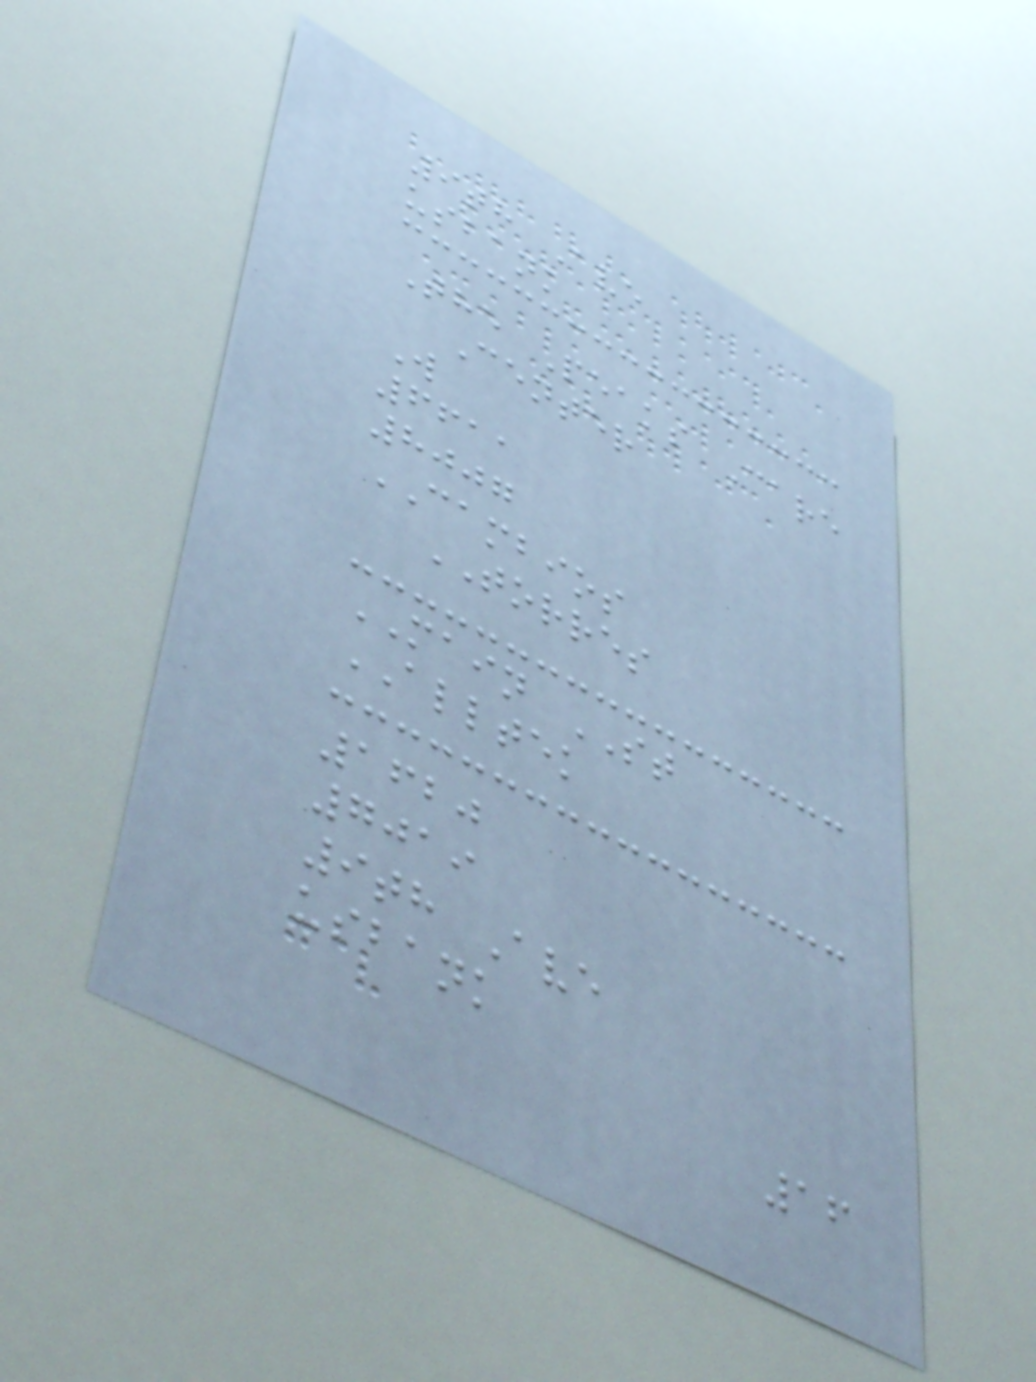9th Ave
usbank
The Peaks Care
Center
W
6611
8007
CAMBIOS
TORRES
MAIN ST
ALLTEK
1620
7019
9th Ave
usbank
16
